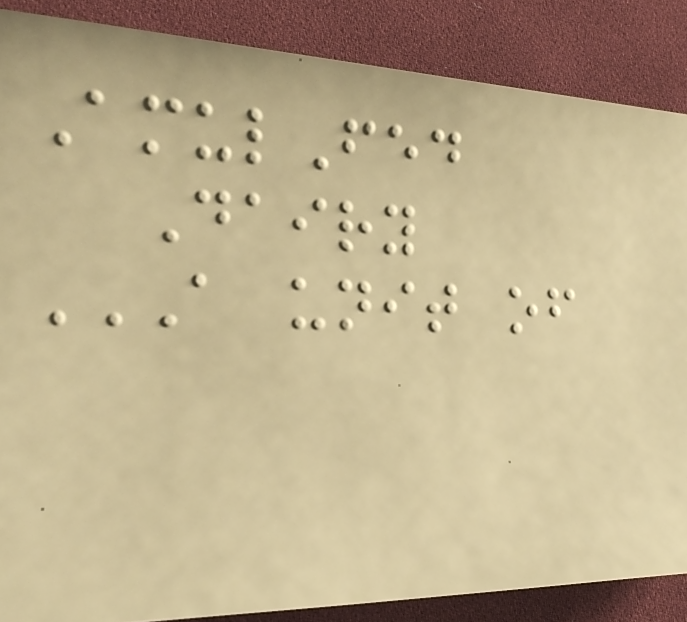AmulFed
Dairy
A UNIT OF
